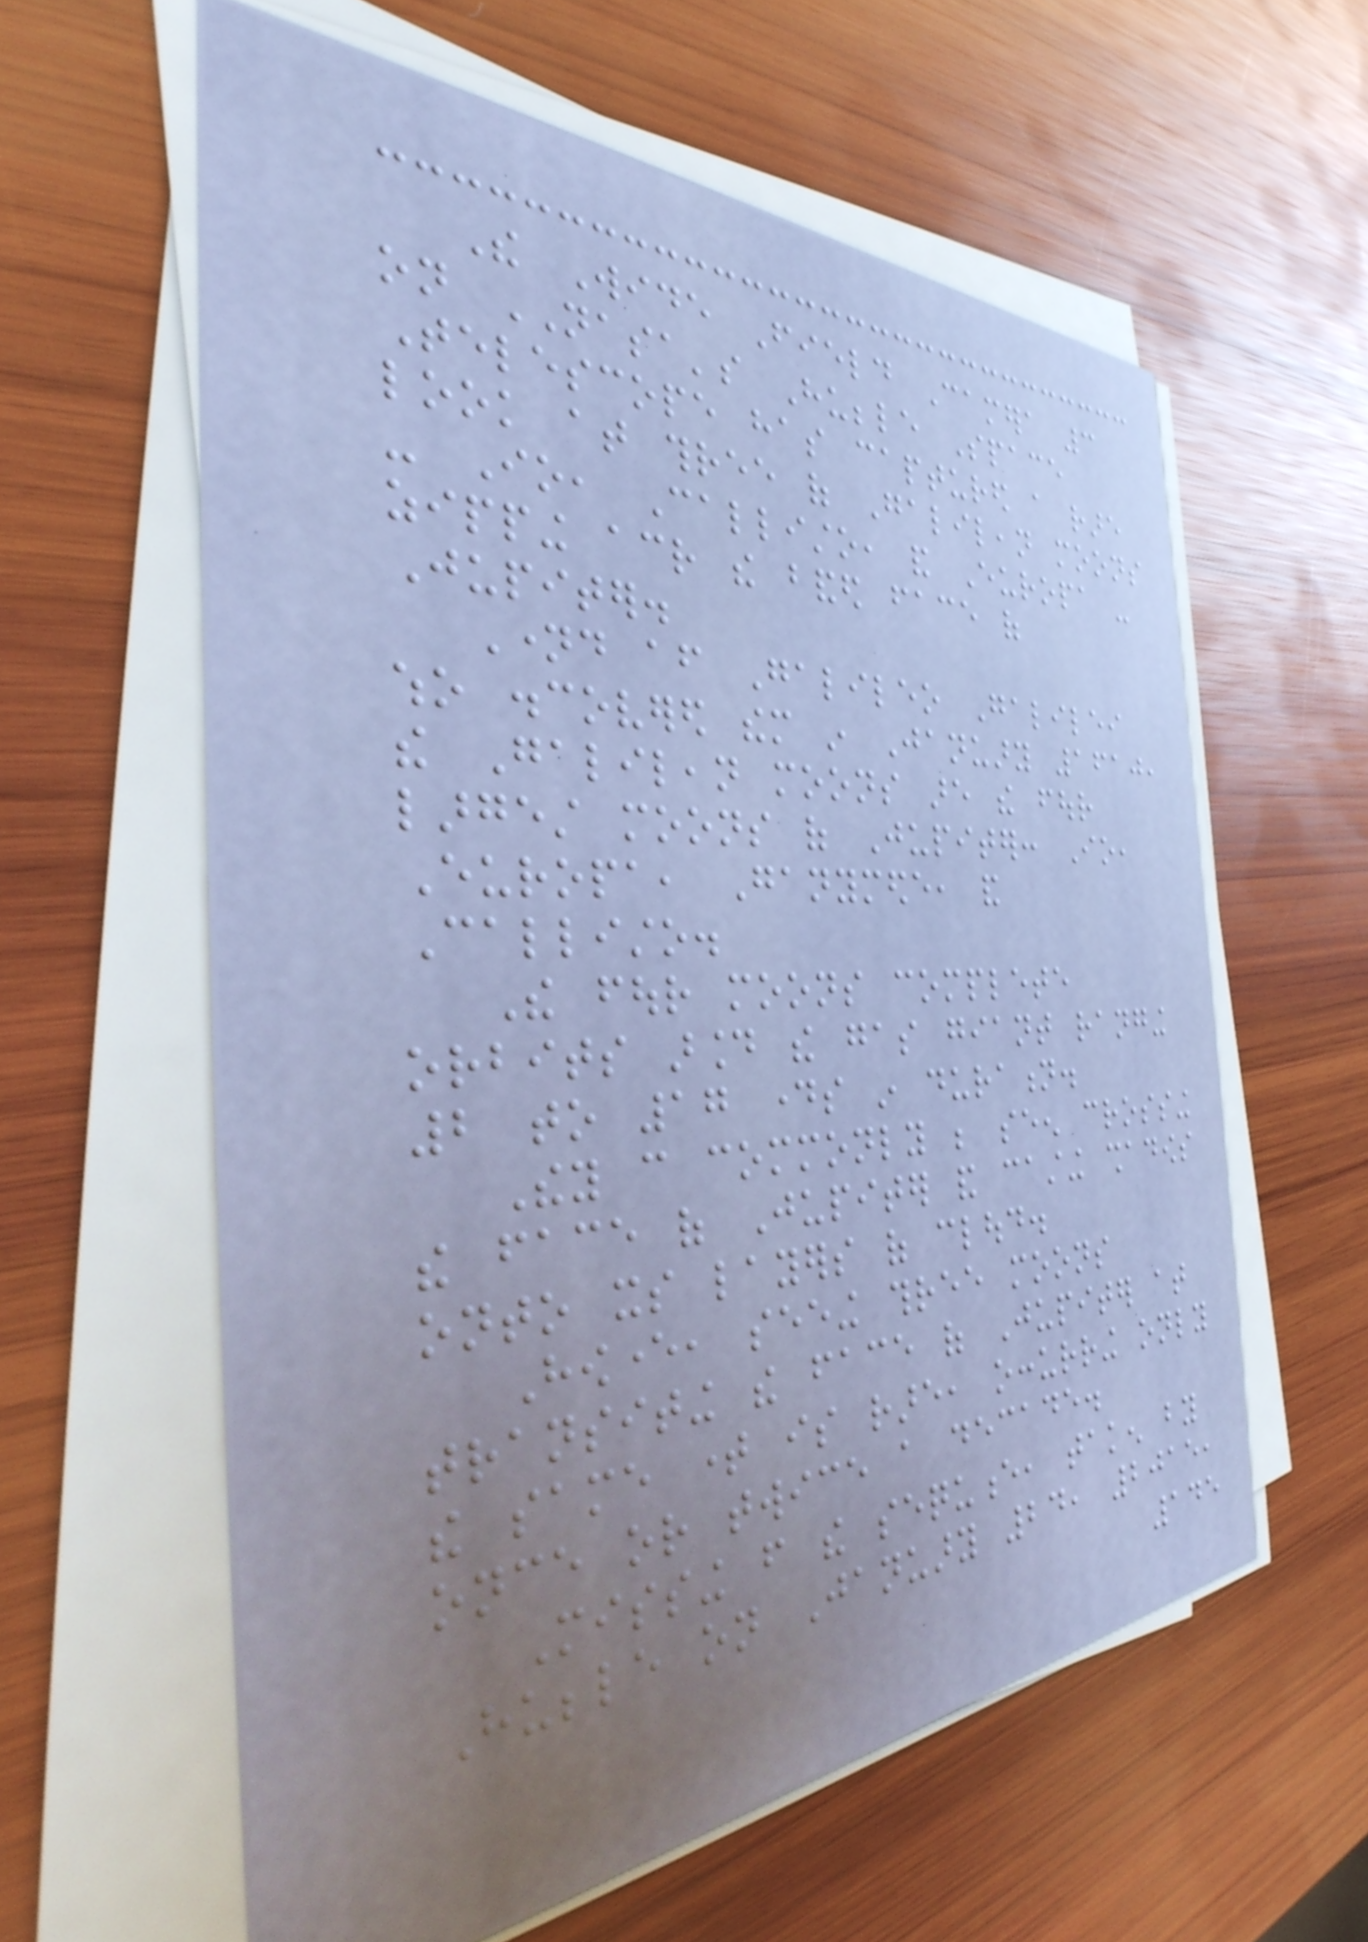The Wide Field Camera 3
on NASA's Hubble Space
Telescope has captured a rare
look at three of Galilean moons
- Io, Callisto, and Europa -
zipping across the banded face of
Jupiter.
Named after Galileo Galilei
who discovered them in January 1610,
the Galilean moons are the four
largest moons of Jupiter: Io,
Europa, Ganymede, and
Callisto.
The four moons complete
orbits around the gas giant ranging
2 to 17 days in duration.
They can commonly be seen crossing
the face of Jupiter and casting shadows
onto its layers of cloud.
However, seeing three moons
transiting the face of Jupiter at
the same time is rare, occurring only
once or twice a decade.
Missing from the sequence, taken by
Hubble on January 24, 2015,
145
